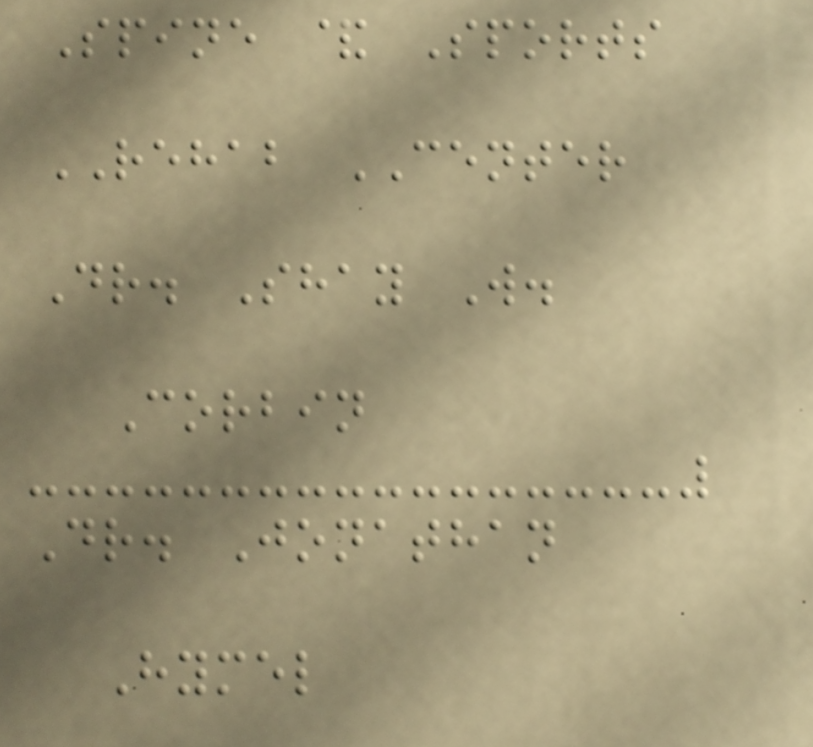Spine & Sports
REHAB CENTER
Dr. Shay W.
Corbin
Dr. Jonathan
Hymel
